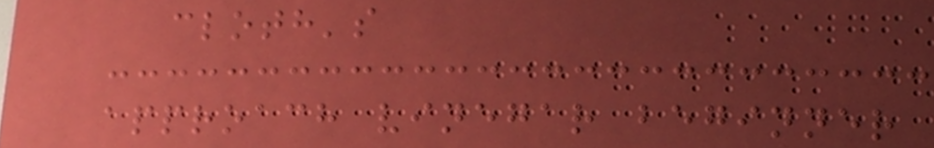cloth's
approach vinegar beginner
